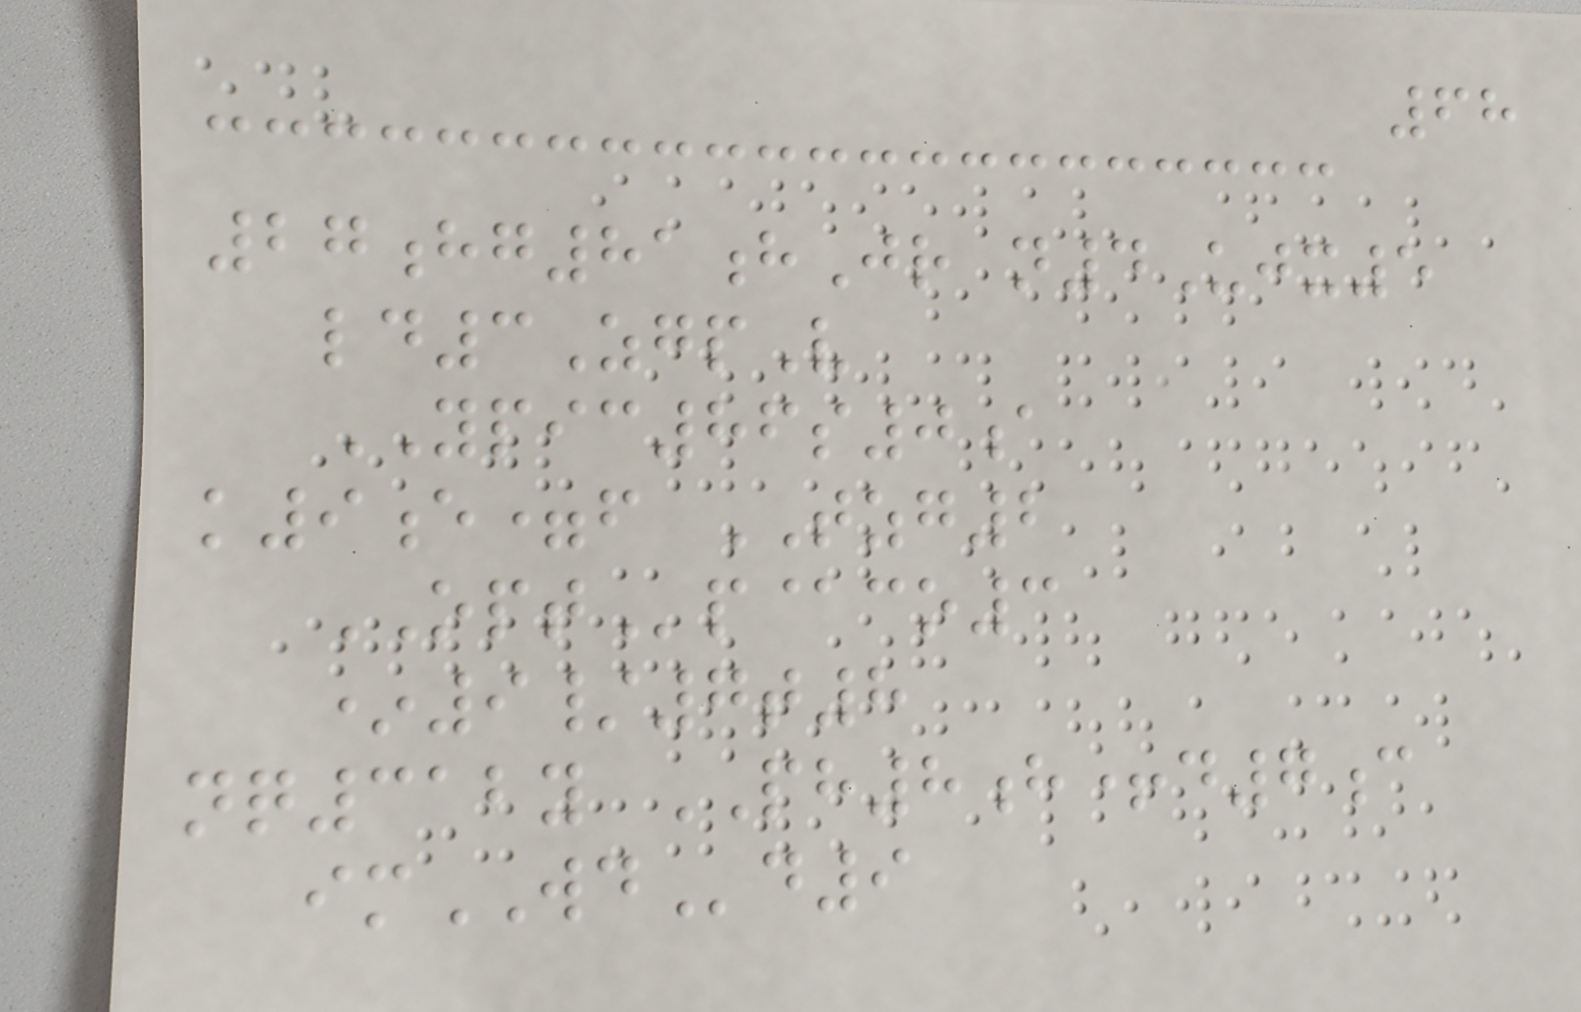68
27hg81hJr n4Ujx5
ld3ZgpV
YPIC86s0a
k9e=f TZG2
OPTp@co3
*9/7t8
nq312y PH8h+d7c
imWDd9
